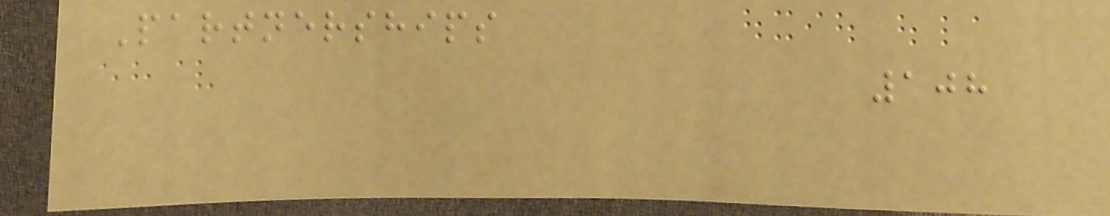Partnerships
108
